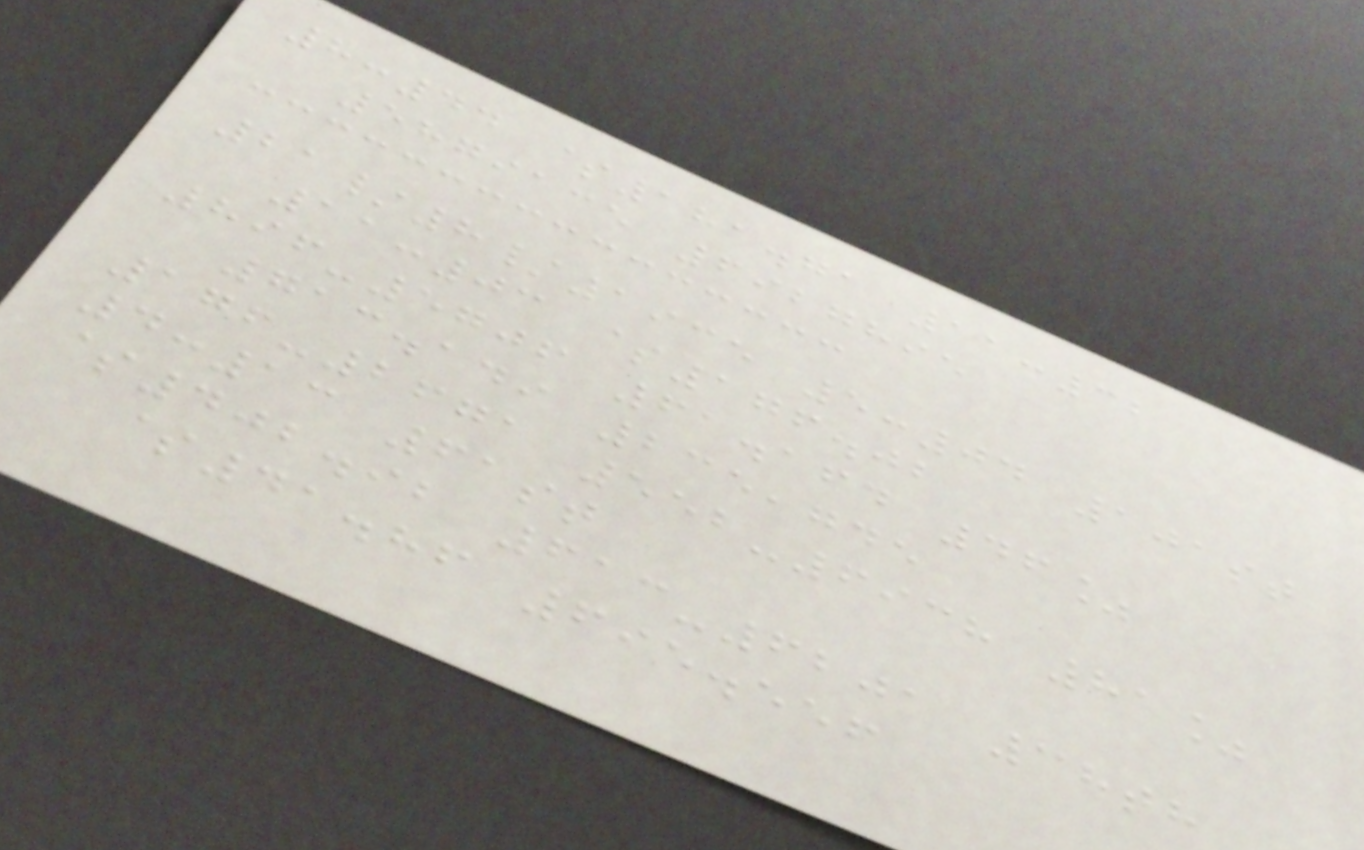8:44 $181.71 11:32
5879135 6927895
21/8/1935 5:04 101st
11:03 $176.02
896-5706 61.164 46%
713.149 235,745
176-2671 552-6938 81%
4:13 61st
$402.92 613-6201 38th
$41.86 695.556
